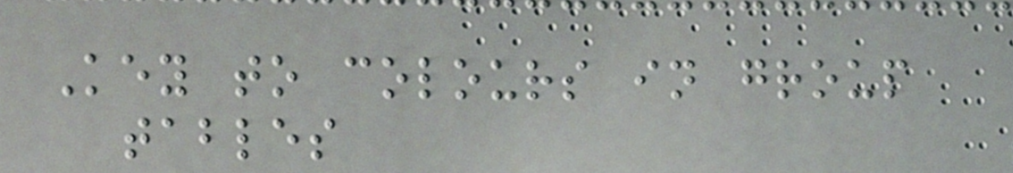Key to colours in group
tables
